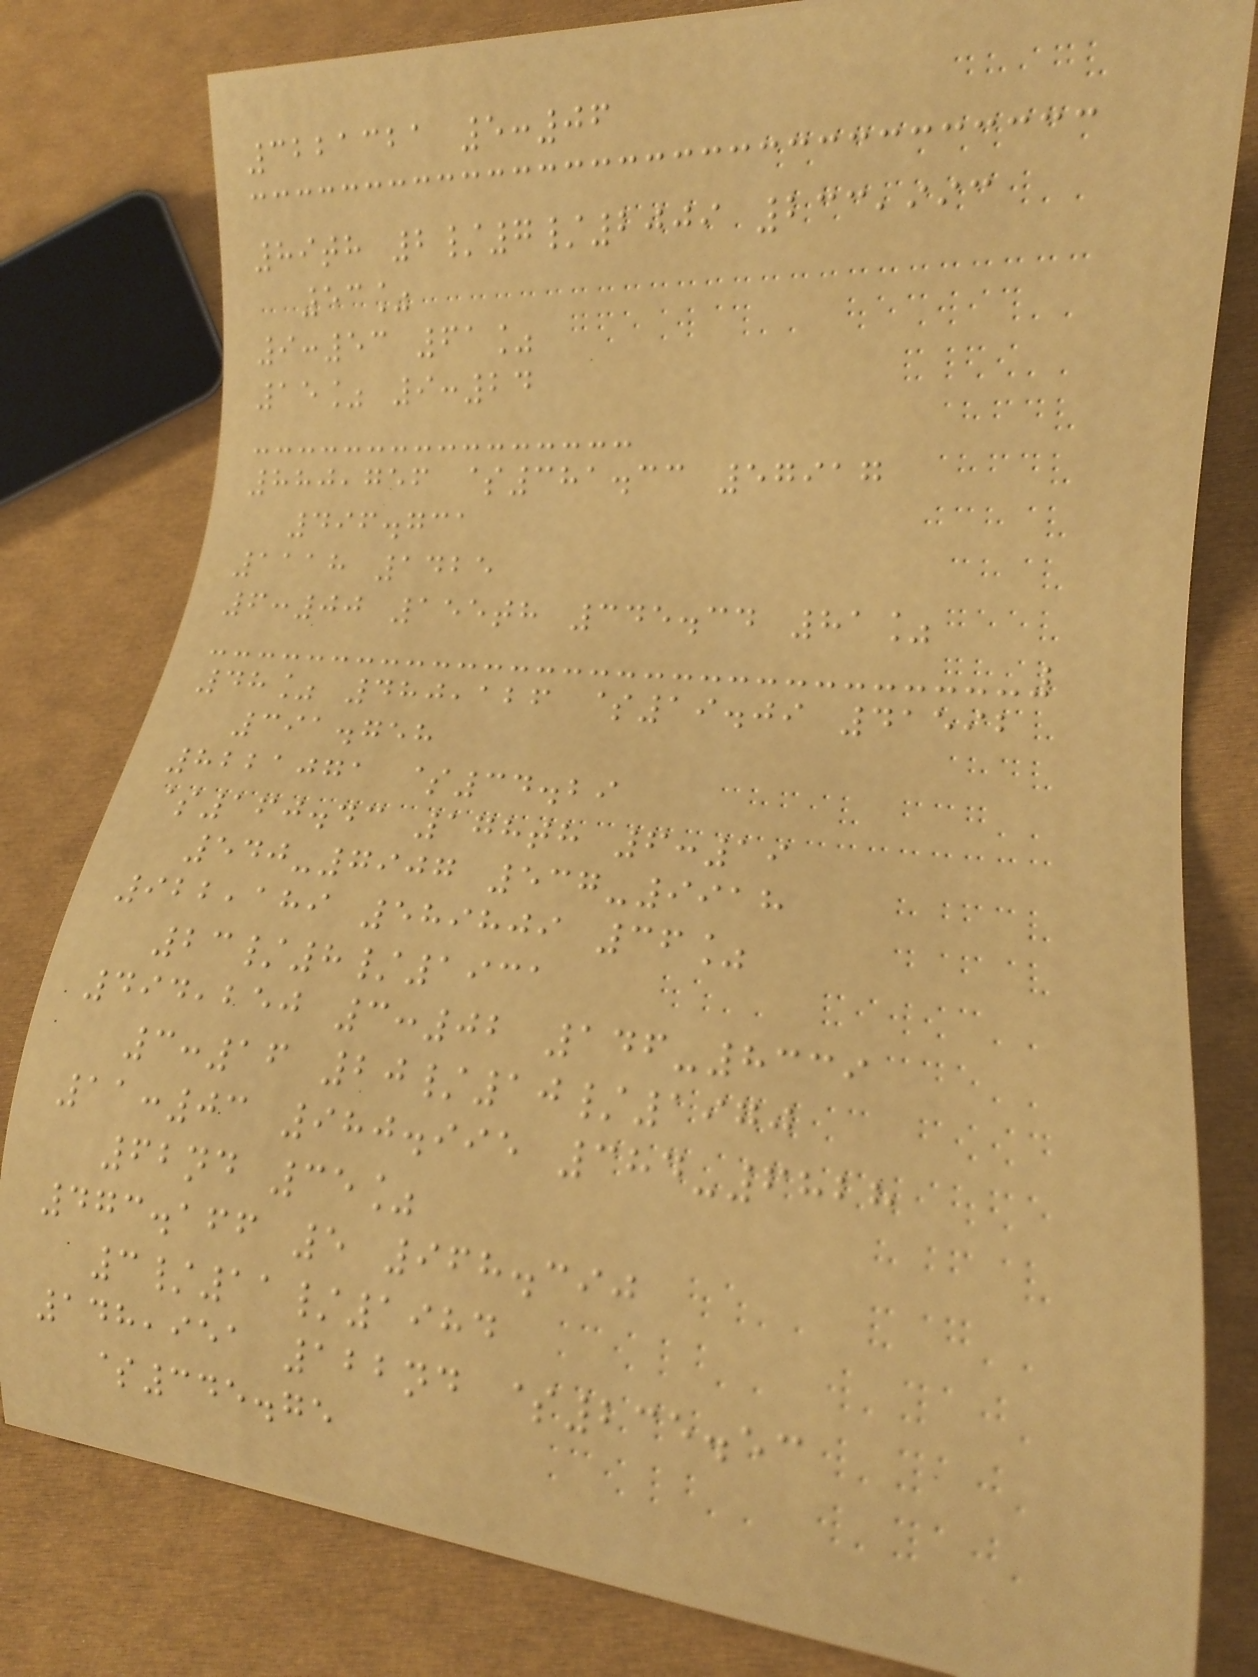3221321 5:06
89th 2/7/2009 233,993
53%
9:53 61%
15% 9:24
880,756 $381.33 57917
496.731
1118 1425
6:00 155th 345.34 81%
48% 480,126 $19.09 41592
391.758
8221071 $34.29
$160.43 178th 6:19
540-7907 537-9918
922,189 589809 36%
23/8/1931
494,250 3:02 146-8339
3:16 20/10/1970
11:03 980.995 384-6828
62nd 35%
473.166 5 968.390
3/11/1984
148,951 122nd $235.53
$345.75
